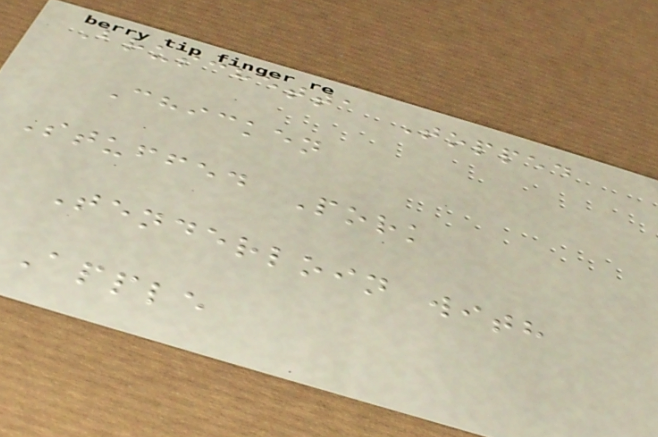Bruschetta Topped
Chicken
Stuffed Pork
Tenderloin with
Apple
